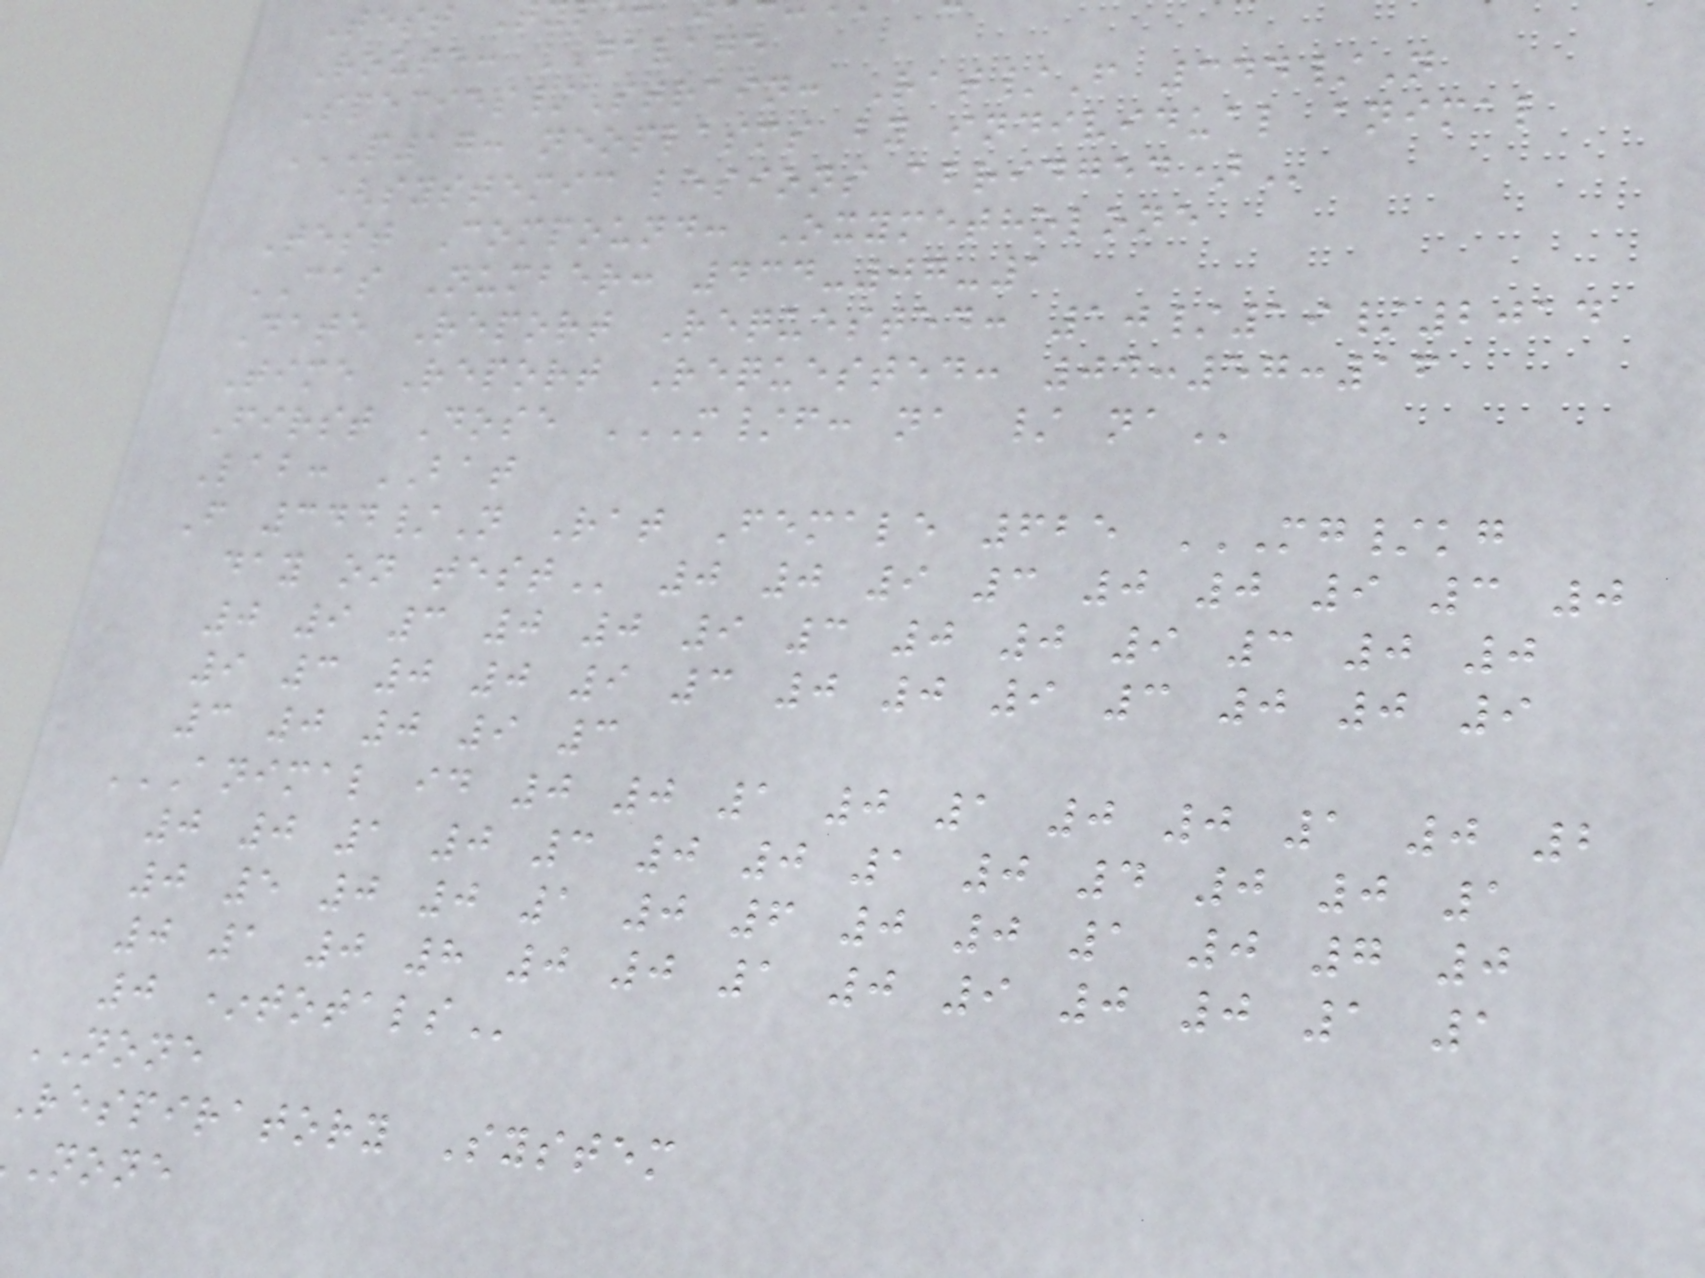Test T
Route: GAVAGE
Species/Strain: Rat/F 344/N
P17: NEOPLASMS BY INDIVIDUAL ANIMAL
(systemic lesions
Test Compound: Oxymetholone
CAS Number: 434-07-1
Date Report Requested: 10/19/2014
Time Report Requested: 04:57:16
First Dose M/F: NA / NA
Lab: BAT
F 344/N Rat Female 625 MG/KG
0 9 3 0 0 9 3 0 0 9 3 0 0
9 3 0 0 9 3 0 0 9 3 0 0 9
3 0 0 9 3
ANIMAL ID 0 0 1 0 1 0 0 1 0 2
0 0 1 0 3 0 0 1 0 4 0 0 1
0 5 0 0 1 0 6 0 0 1 0 7 0
0 1 0 8 0 0 1 0 9 0 0 1 1
NONE
Respiratory System
none
